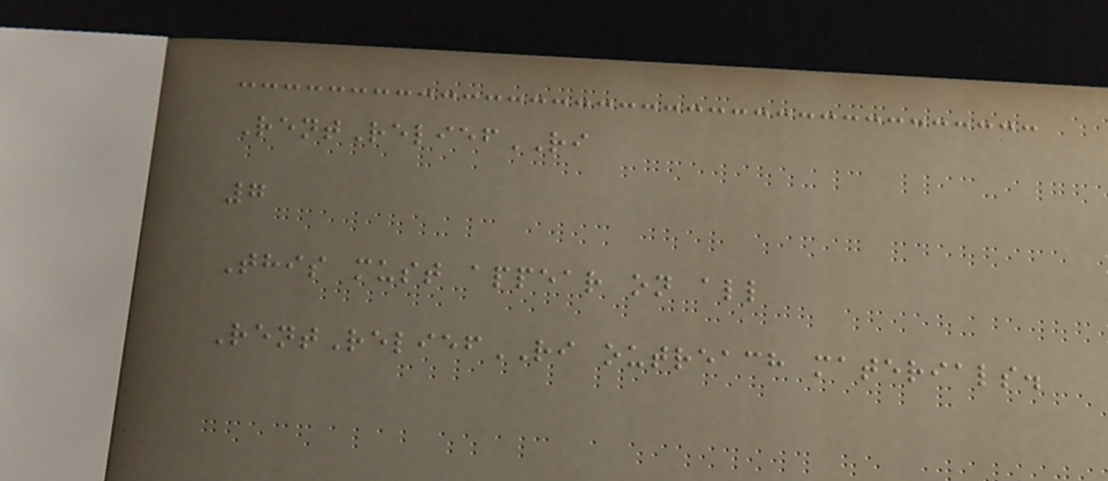RentReliefRI
7
This must appear on all
RentReliefRI outreach materials.
